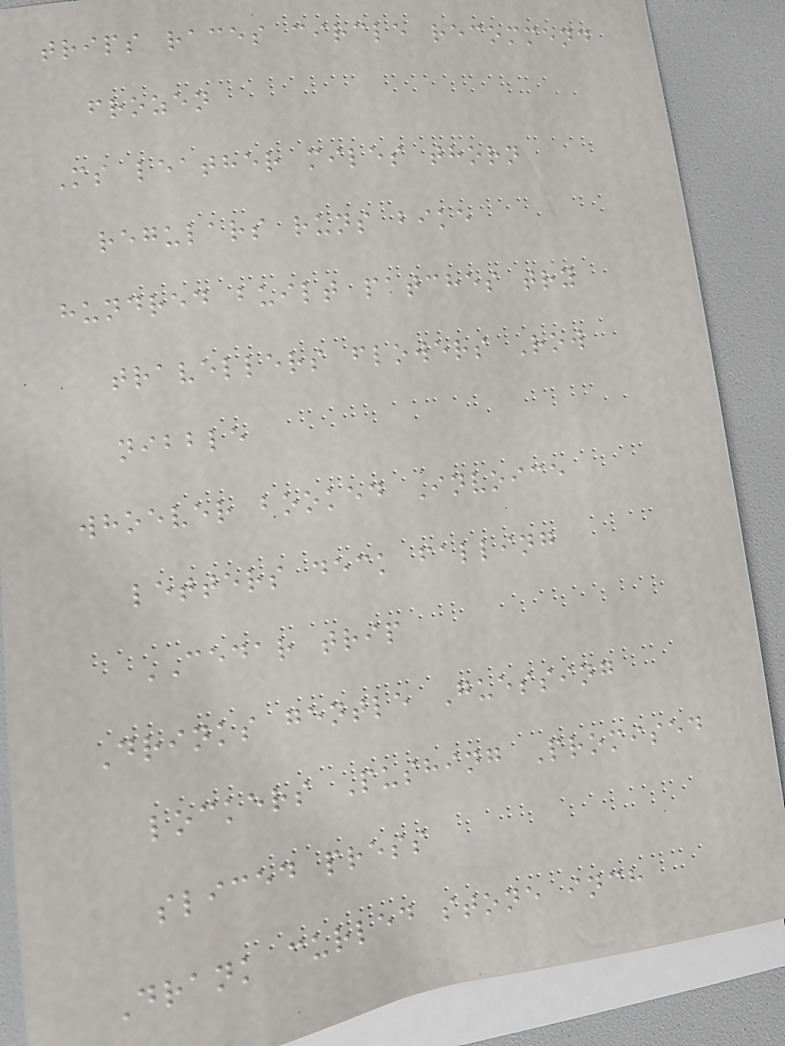trips races circle recommend
frozen
Ms leather miles thorn
regulars runs bike
hundred built patches try
travellers flowers Row
nibble
whoever booked Invoice
letters deck falling
CEDAR trip
Drinks gentle Guessing
lockers Pushing Promised
sliced press
Drank curled stone inch
